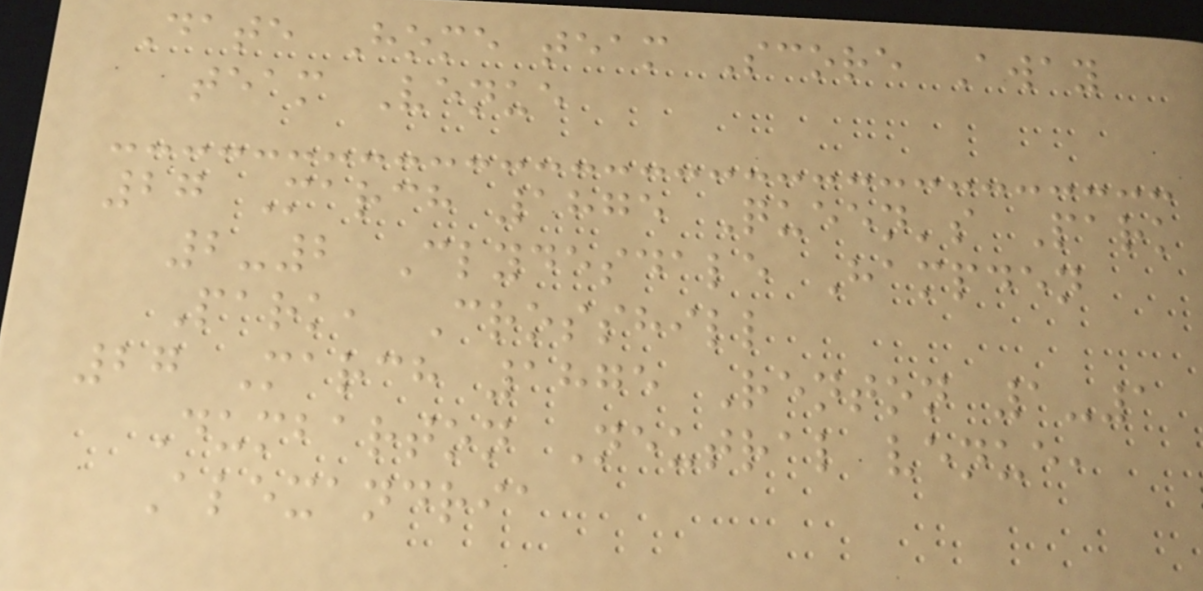Date Home team Score Away
team Venue
27 March 1875 Queen's Park
2-2 Clydesdale Hampden
Park, Crosshill
27 March 1875 Renton 1-1
Dumbarton Neutral venue,
Alexandria
